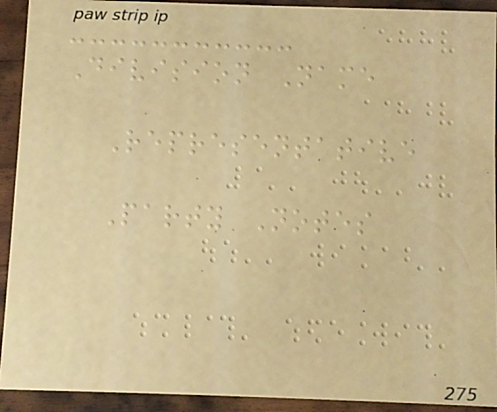Division Name
Representative
Party Notes
